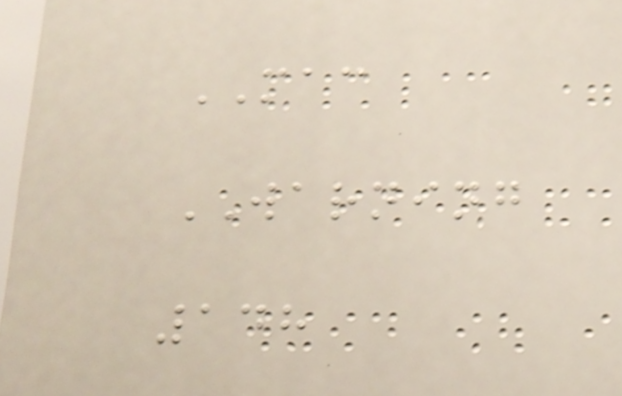MAC
WARNING
148
